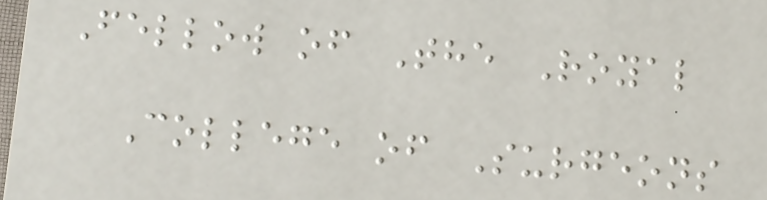Fellow of The Royal
College of Surgeons
